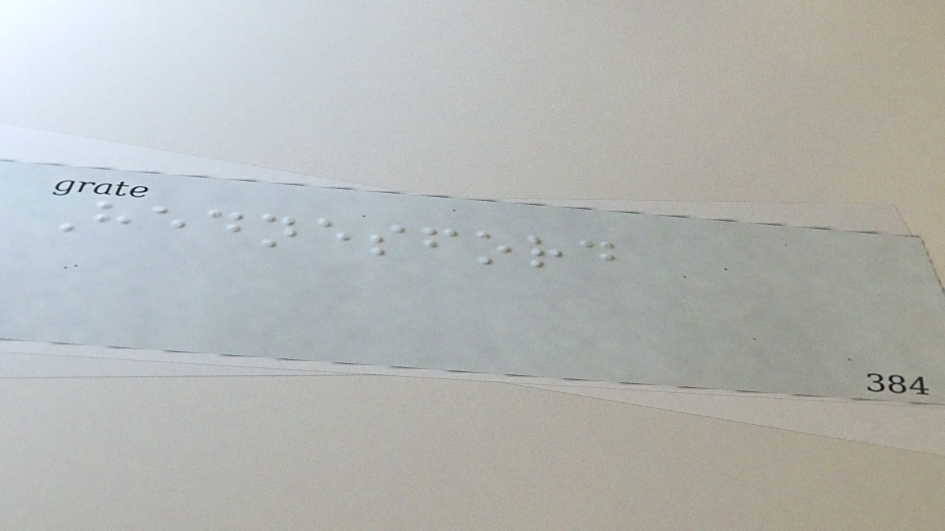Hednesford
